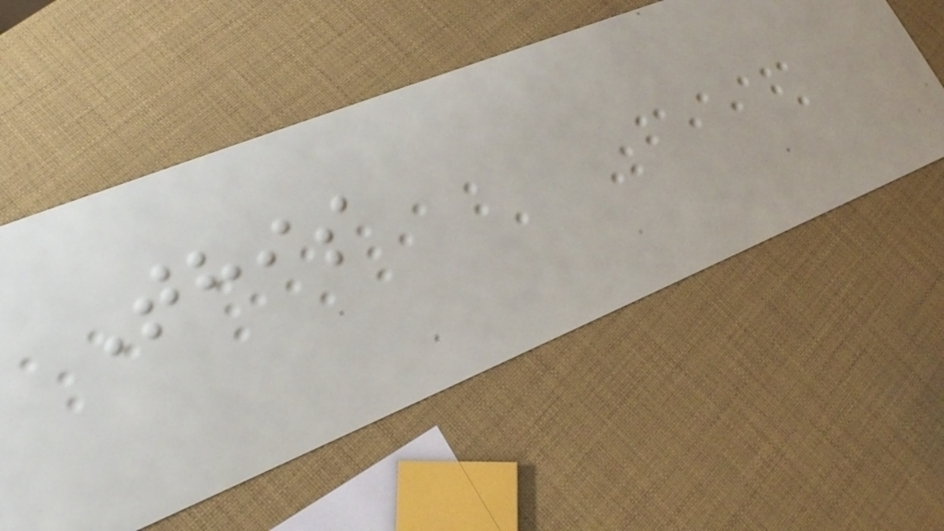This
